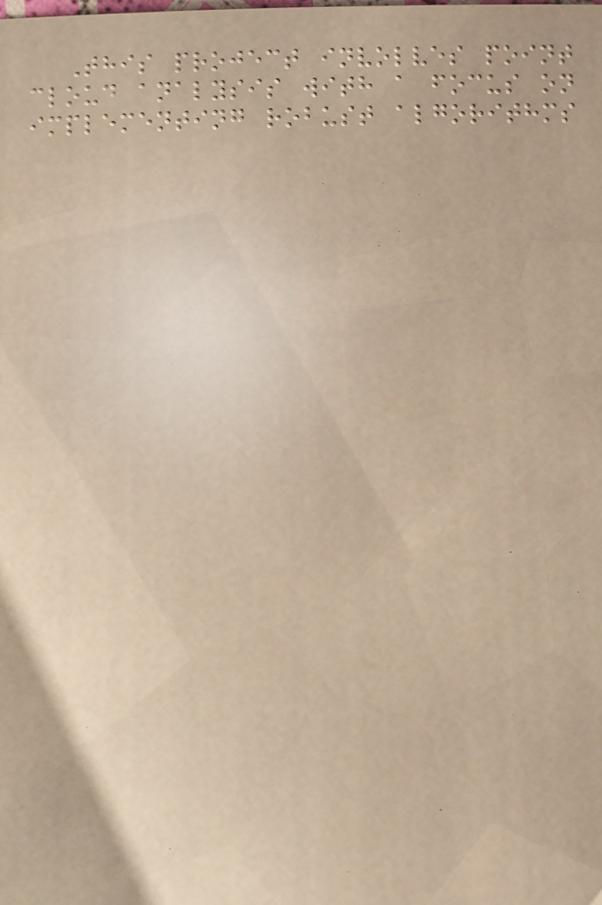This project involves point
cloud analysis with a focus on
implementing robust algorithms
